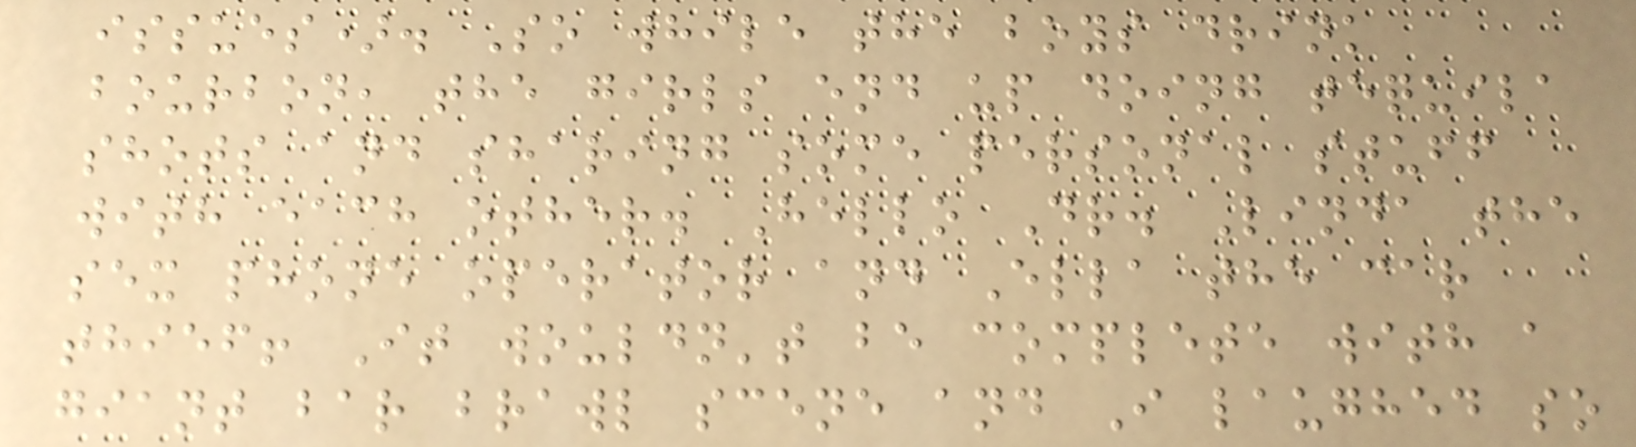issues). So while the boys drink
bourbon, the girls end up doing tequila
shots and sharing some personal stuff
with each other. Hello Dr. Linda the
sex phone operator and Ella the car
thief! It wouldn't be complete with a
giant bar brawl scene and I laughed so
